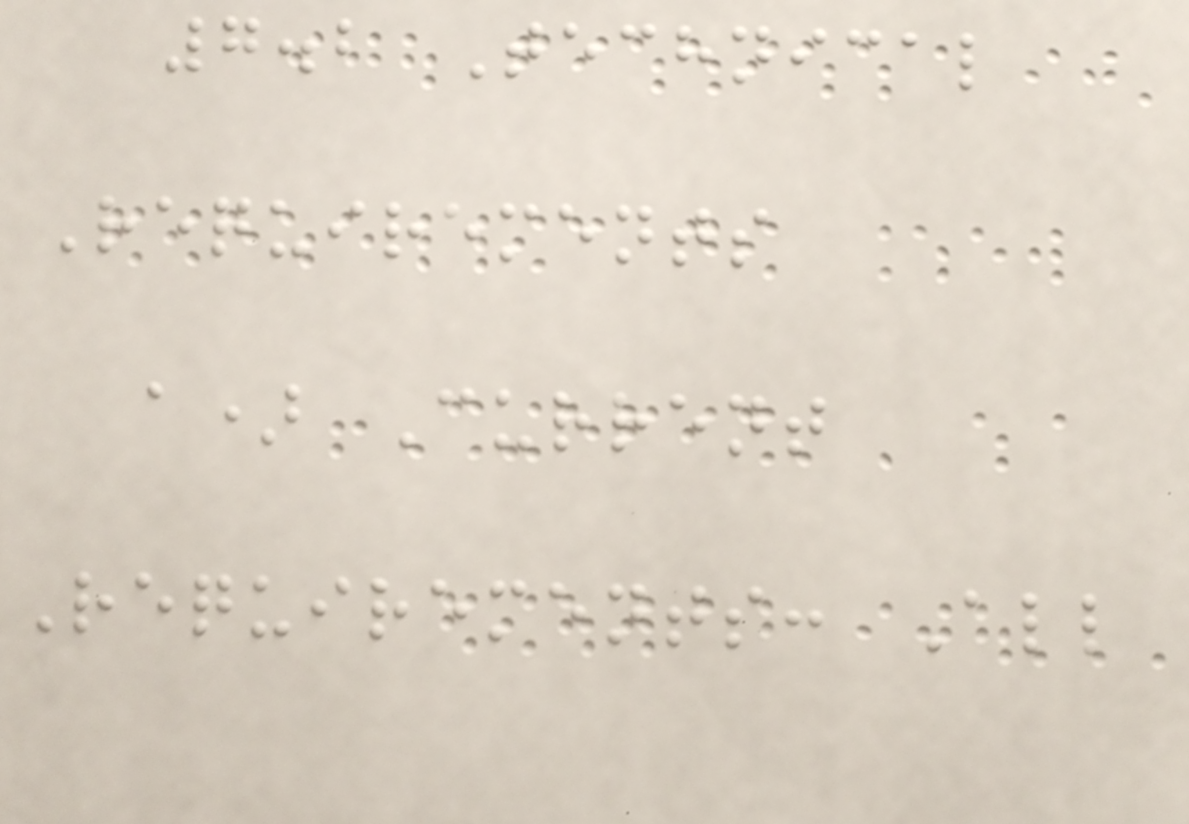7.2 Technical
Requirements
a) Current
Requirements: All
